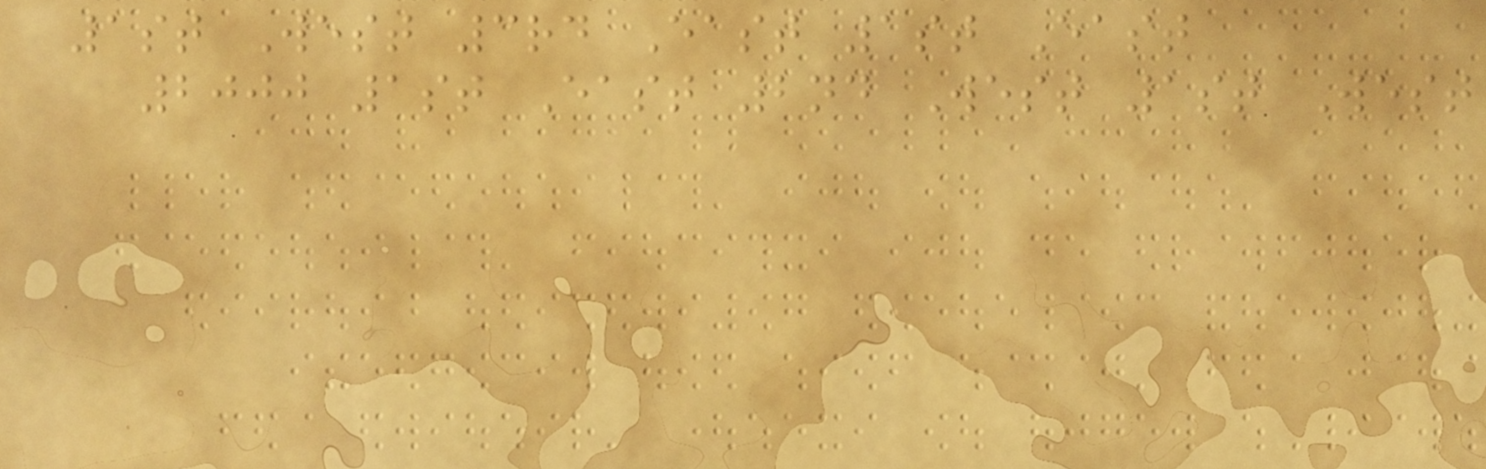1st West 3rd East 1st East
2000 1st East 2nd West 1st West
